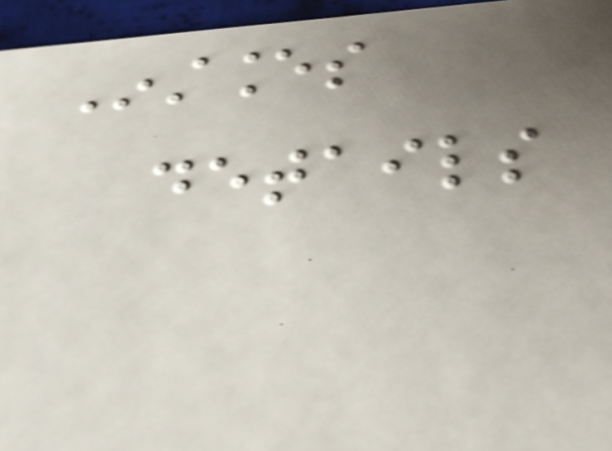Instances
details
